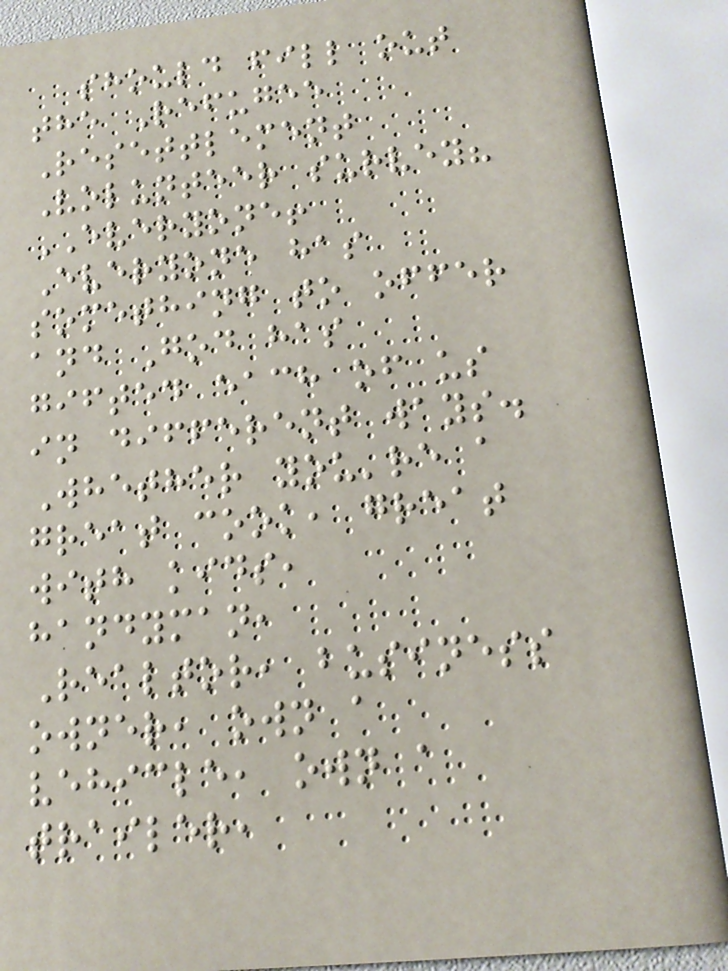should fill out
the Refugee
Resettlement
Volunteer survey?
EVERYONE!
Everyone has
something to offer
and God has
gifted each of us
in different ways.
Whether you're a
great cook, great
with kids,
handyman,
Realtor, business
owner, own a
vehicle, own a
trailer,
